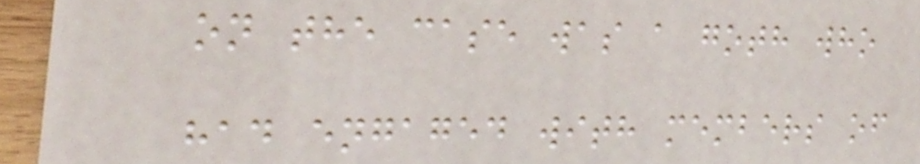on the case was a goth who
had engaged with members of
